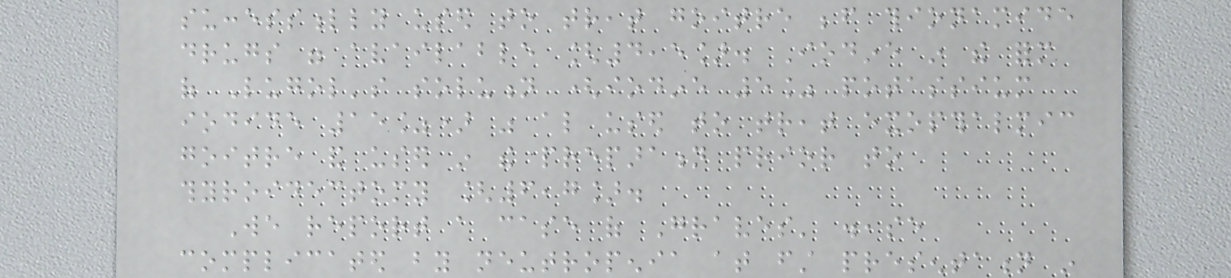successfully used to treat goitre before thionamide
drugs were available [4,5]. Iodine in the form
of Lugol's solution (iodine 5% potassium
iodide 15%) was also used to treat exopthalmic
goitre and used in the preparation prior to
thyroidectomy [6,7].
We report a case of Graves' disease
complicated by neutropenia at first presentation in
